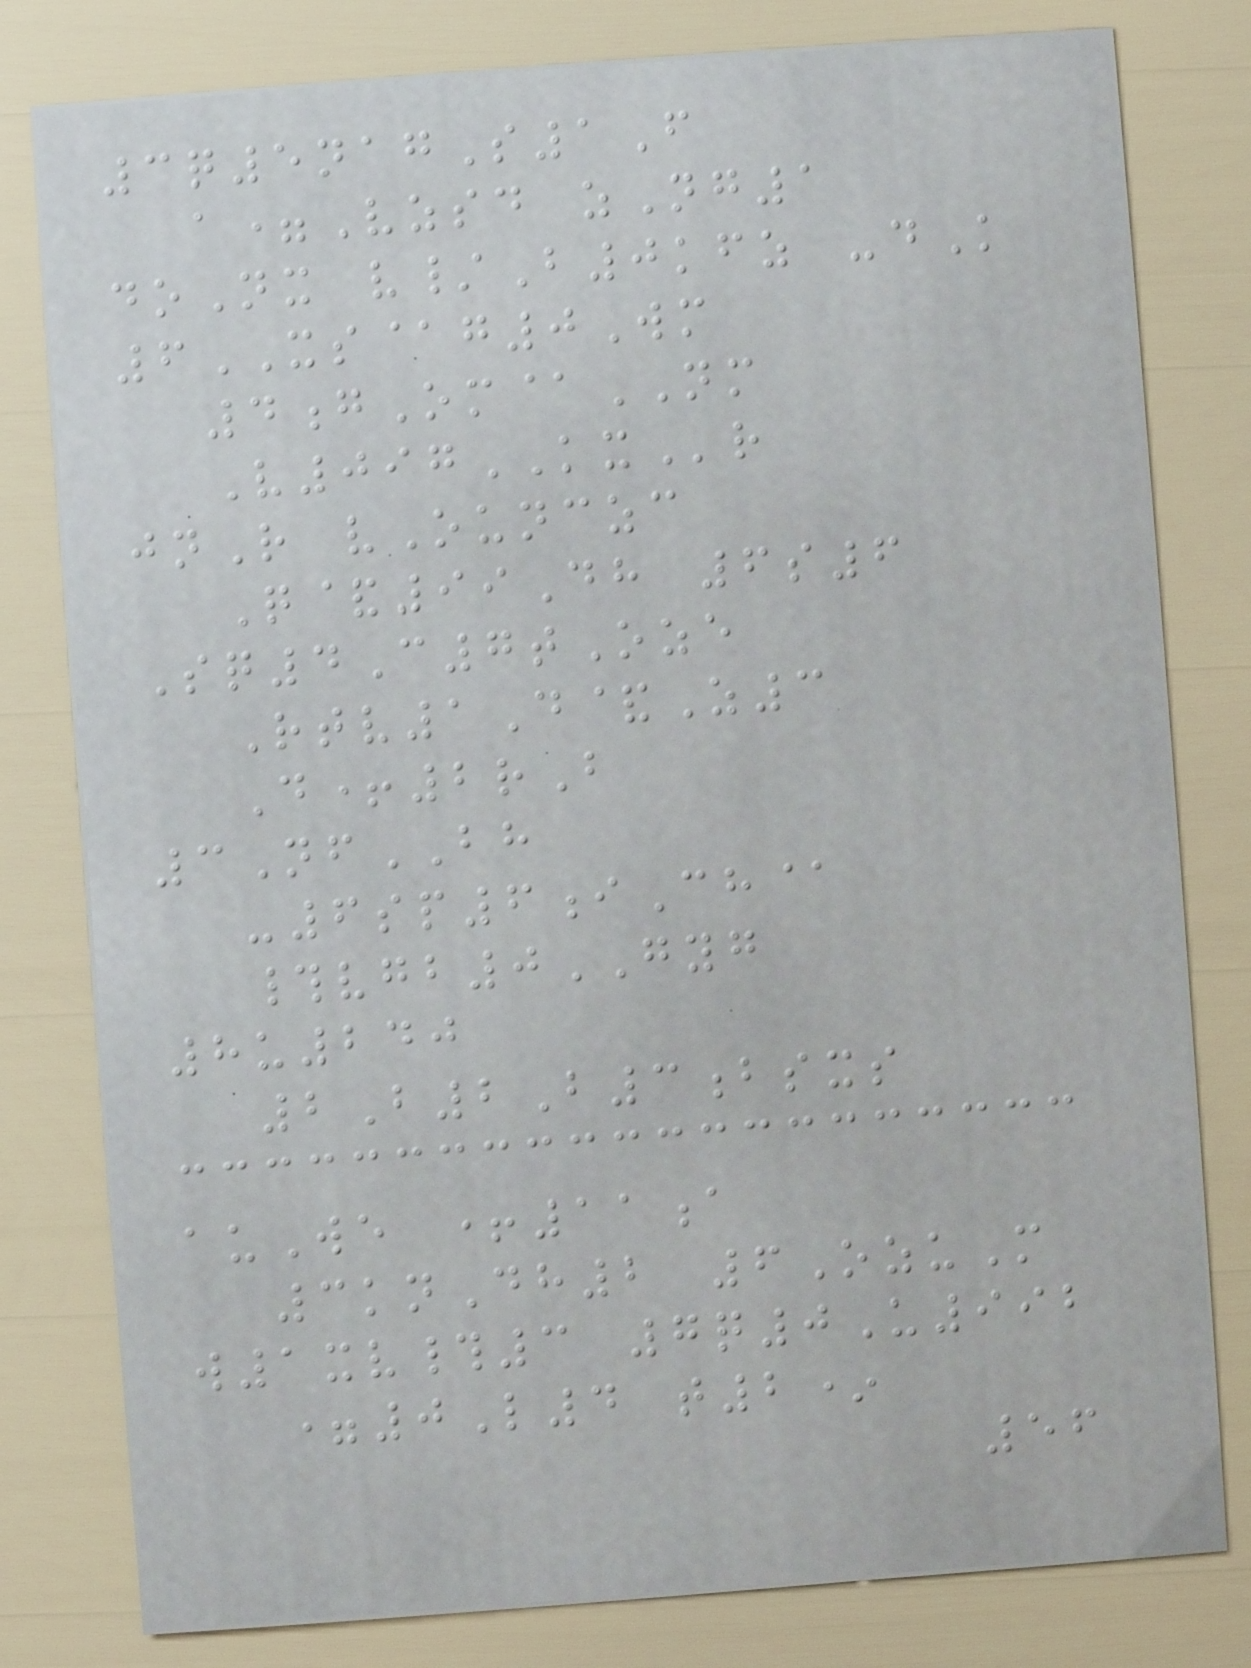3q5nagS1F
a=Vzsd zNg1
doNx v/B0kfz -dK
6XS@g0Wm
4gOm@NM
V097KXr
jnR vOunczc
Q&99Dh 6s6
Sq4C7tOze
Rtv1D&Z3
D+2rB
3NfBH
-6sp6iCh@
#vgb0GYG
8u240
2B2B3bsxs
auWe +11a
3knDh2 6OzuM
w1xv#3 7q0U992
=0L4 t2*
56
